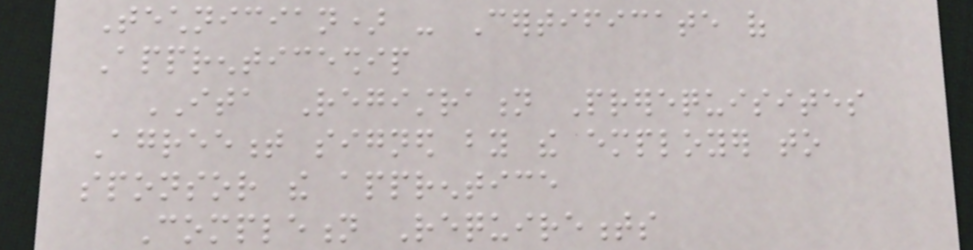Technician) - Certificate of
Apprenticeship
ITA Registration Prerequisites
Agreement signed by the employer to
sponsor the apprentice
Completion Requirements
